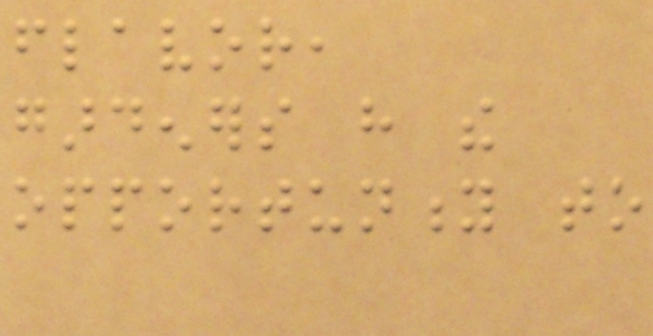flavor,
gardeners have the
opportunity to
